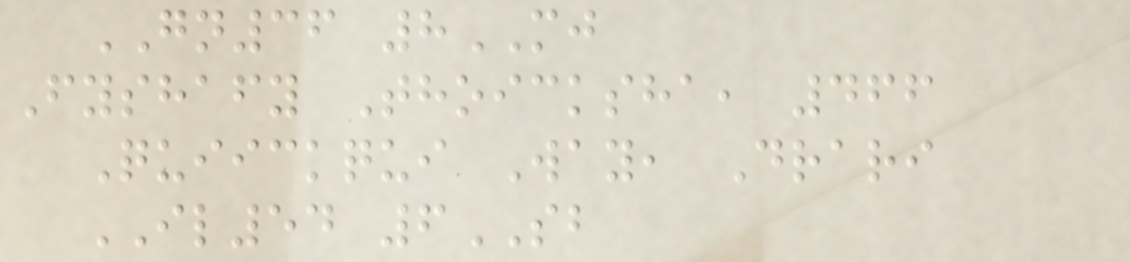GN36 8MJ
Fyshafy Thoicksha, 466
Quiickqui Way, Drari
IL54 6SB
